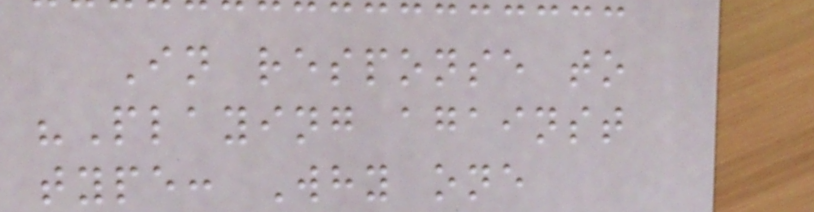In response to
"Playing against
type: Why one
